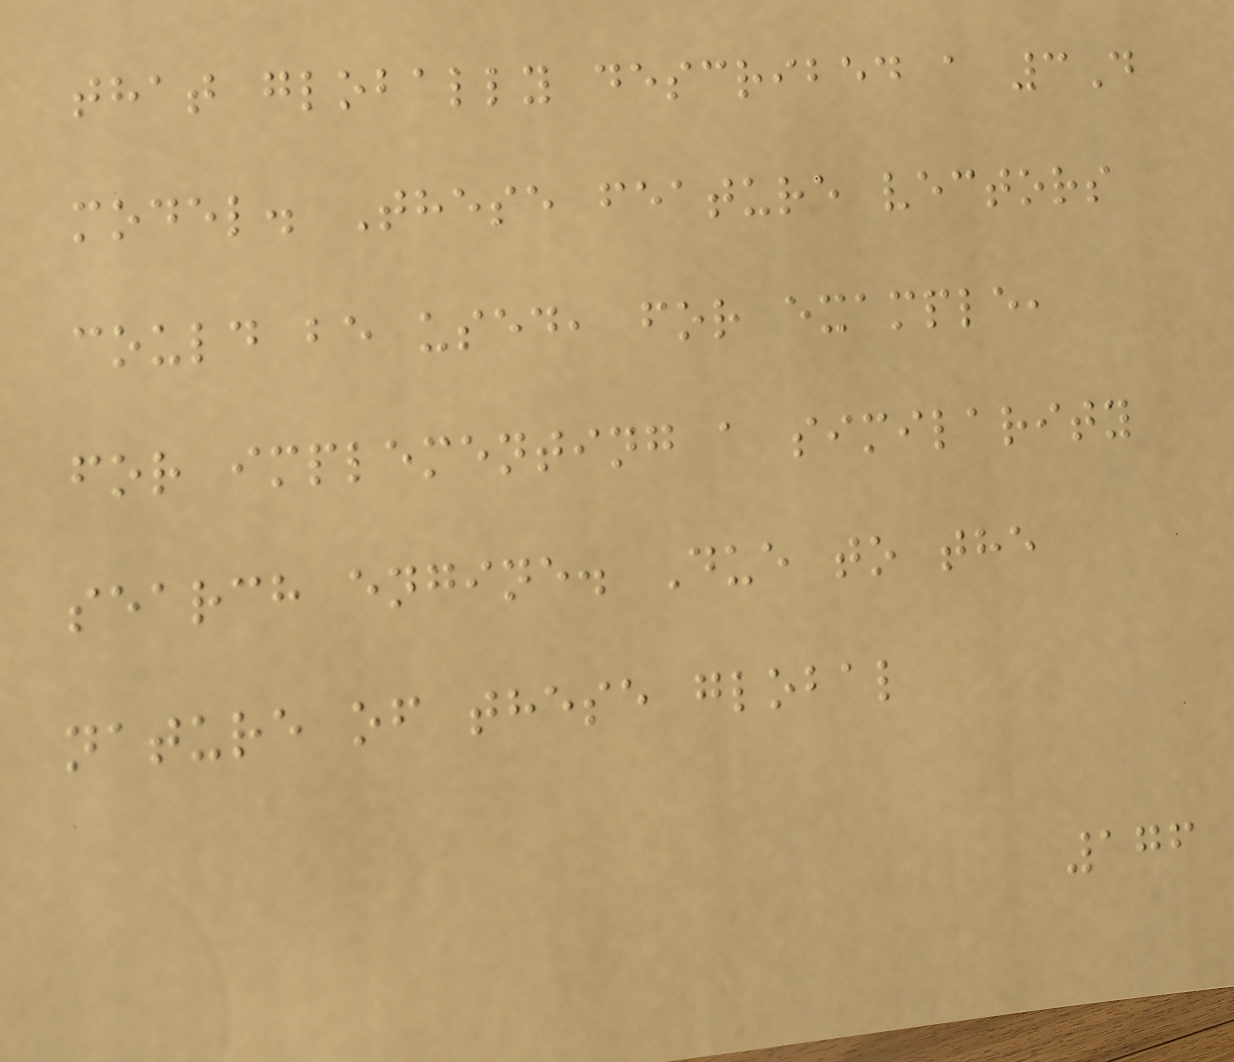that globally described a 3D
model. These feature vectors
could be used, for example,
for implementing a similarity
search engine. Due to the
nature of these global
176
